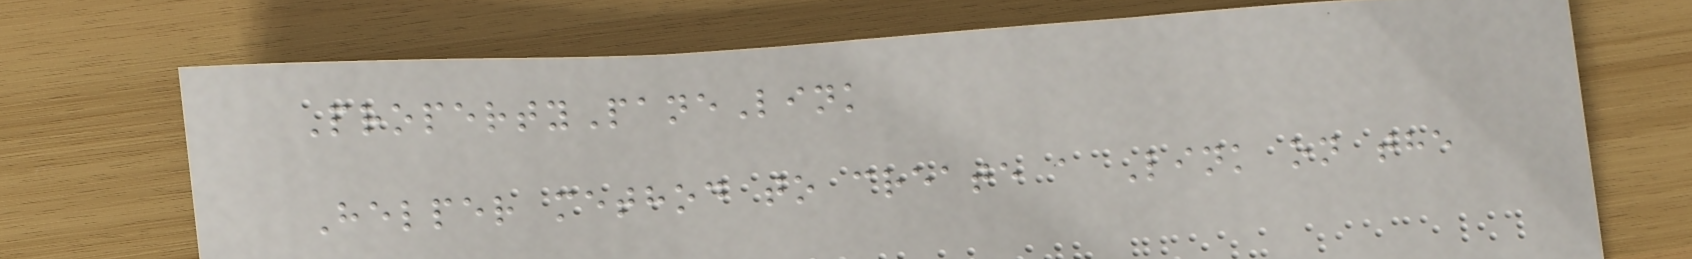PropertyPaneLink
Helper method to create a Link on the
